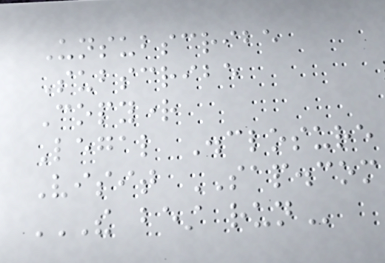Unsubscribe
Subscribe
Copyright
Legal Disclosure
Visit SAP.com
THE BEST RUN
